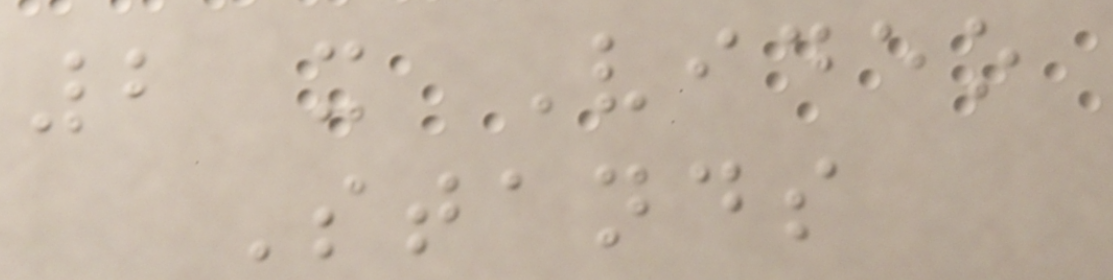2 x Video
Stands
